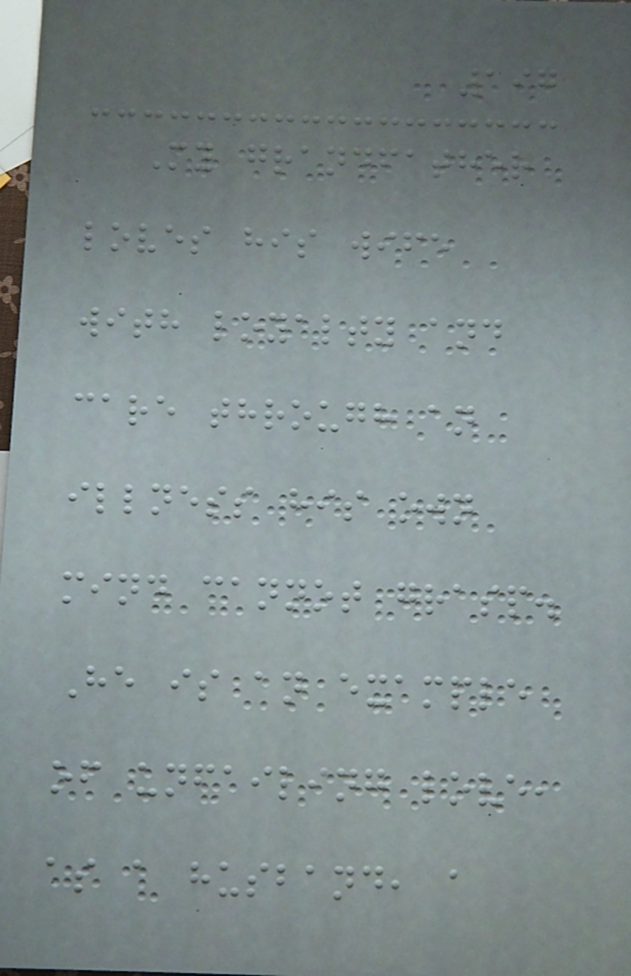197
My grandfather
loves his wife
with loyalty and
care through an
illness his own
mind cannot grasp.
He is an example
of unfailing love,
as a husband, a
